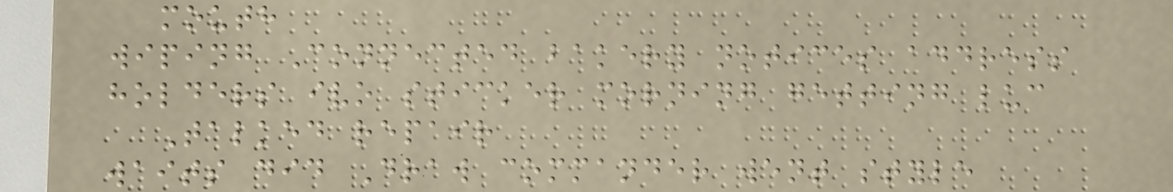mouth
wiping Connected bakery notices address
holders ivo sticker morning getting luc
Talked repair
waits did Draw commander went style
